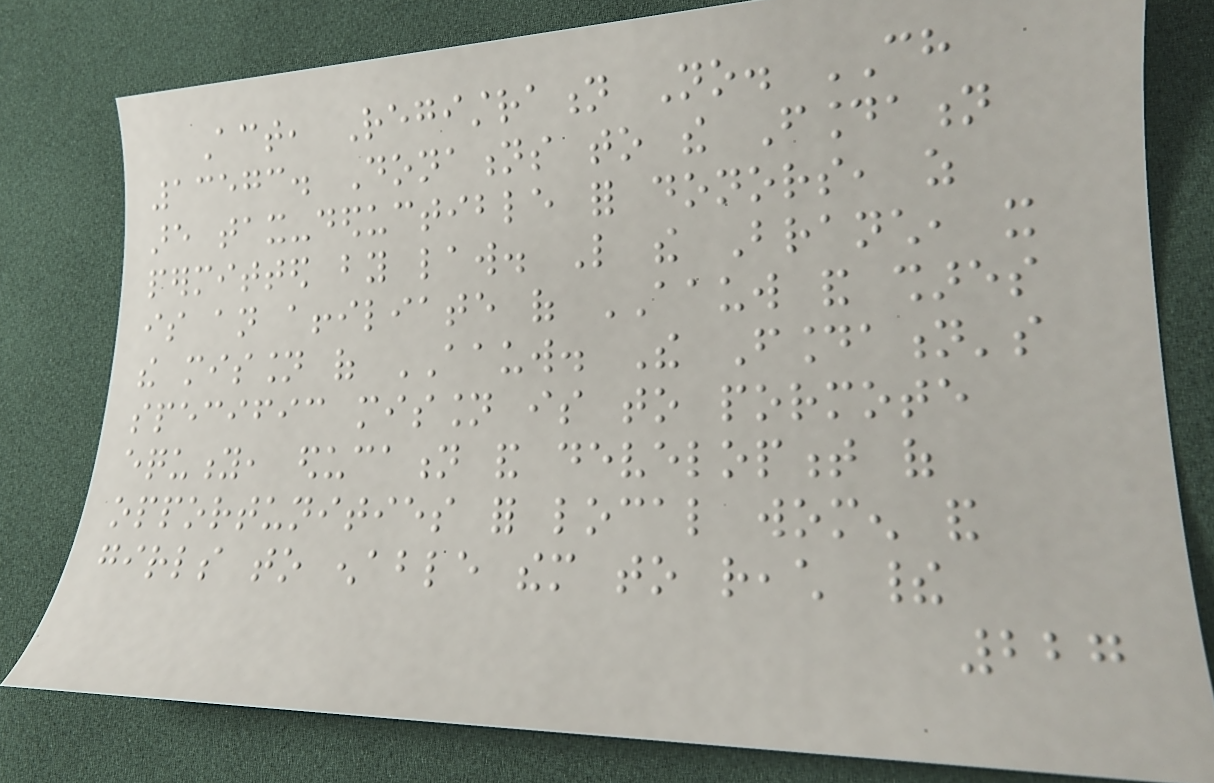Act, Registration No. CH
13573. Donations to the Foundation
are tax-deductible for donors, as
permitted by law. Like the Branch, it
is an affiliate of AAUW and shares
the mission of AAUW. The Foundation's
specific mission is to pormote
equity, education and development of
opportunities for local women and
girls to enable them to reach their
227
